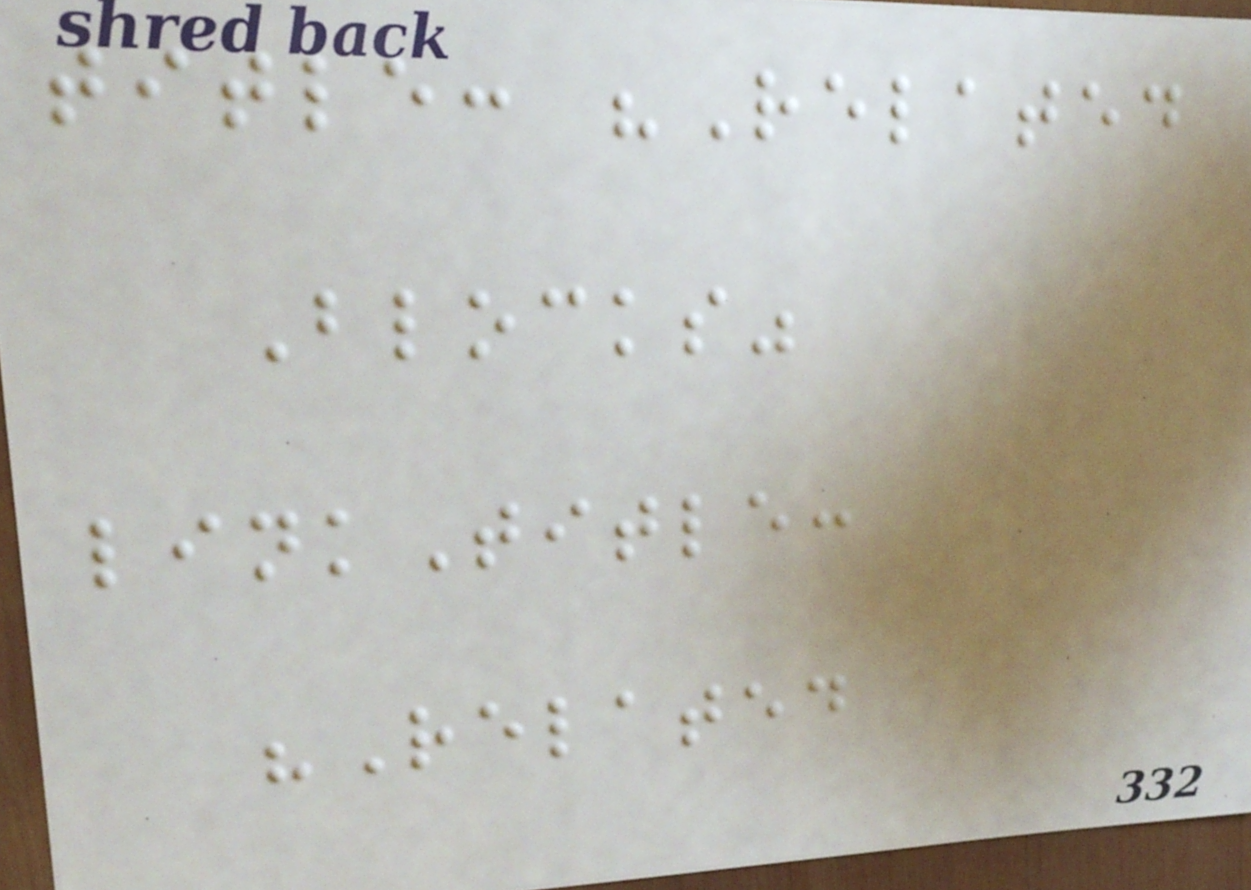title: "Related
Blocks"
linkTitle:
"Related
